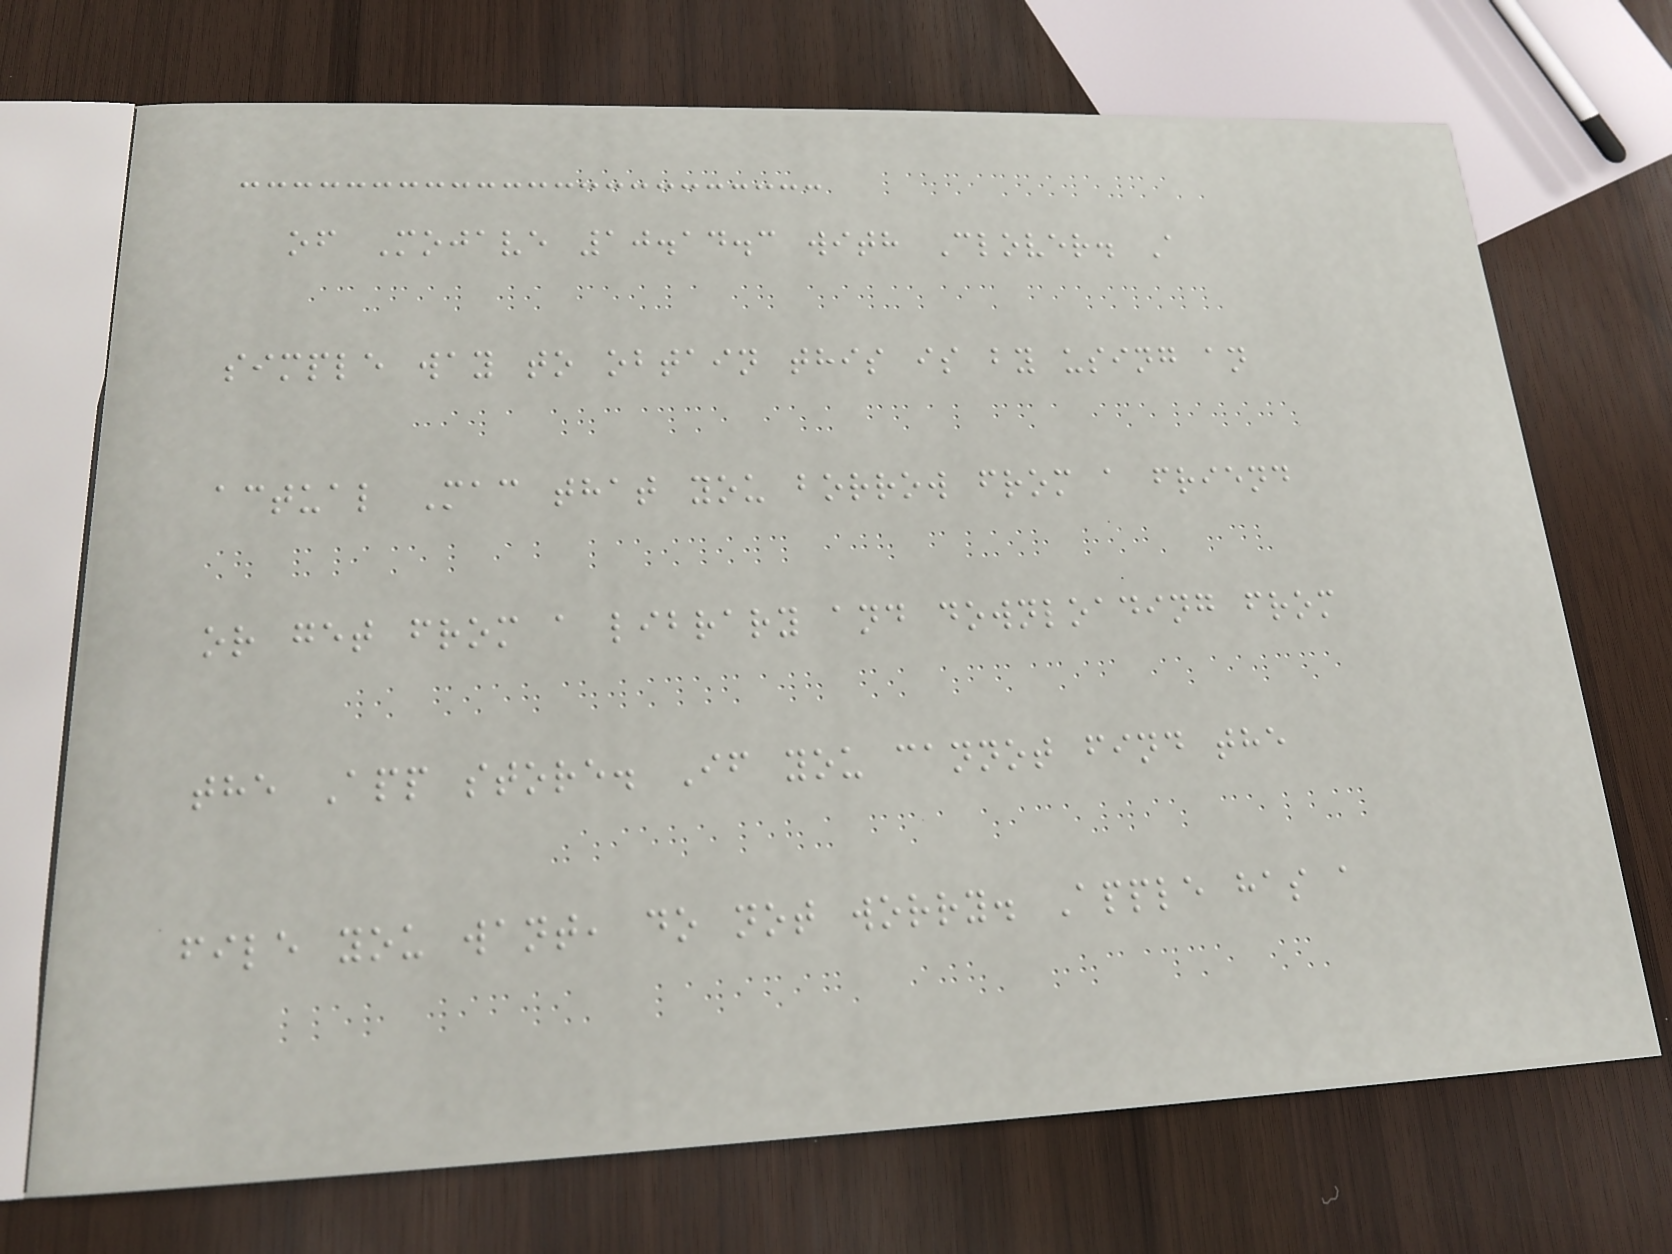of Mojave 10.14.3 with Clover. A
simple way to obtain this is by using an
actual Mac that you borrow from a friend
or get from a library and downloading from
the App store. If you cannot find the
file you want, do not worry. Apple has a
